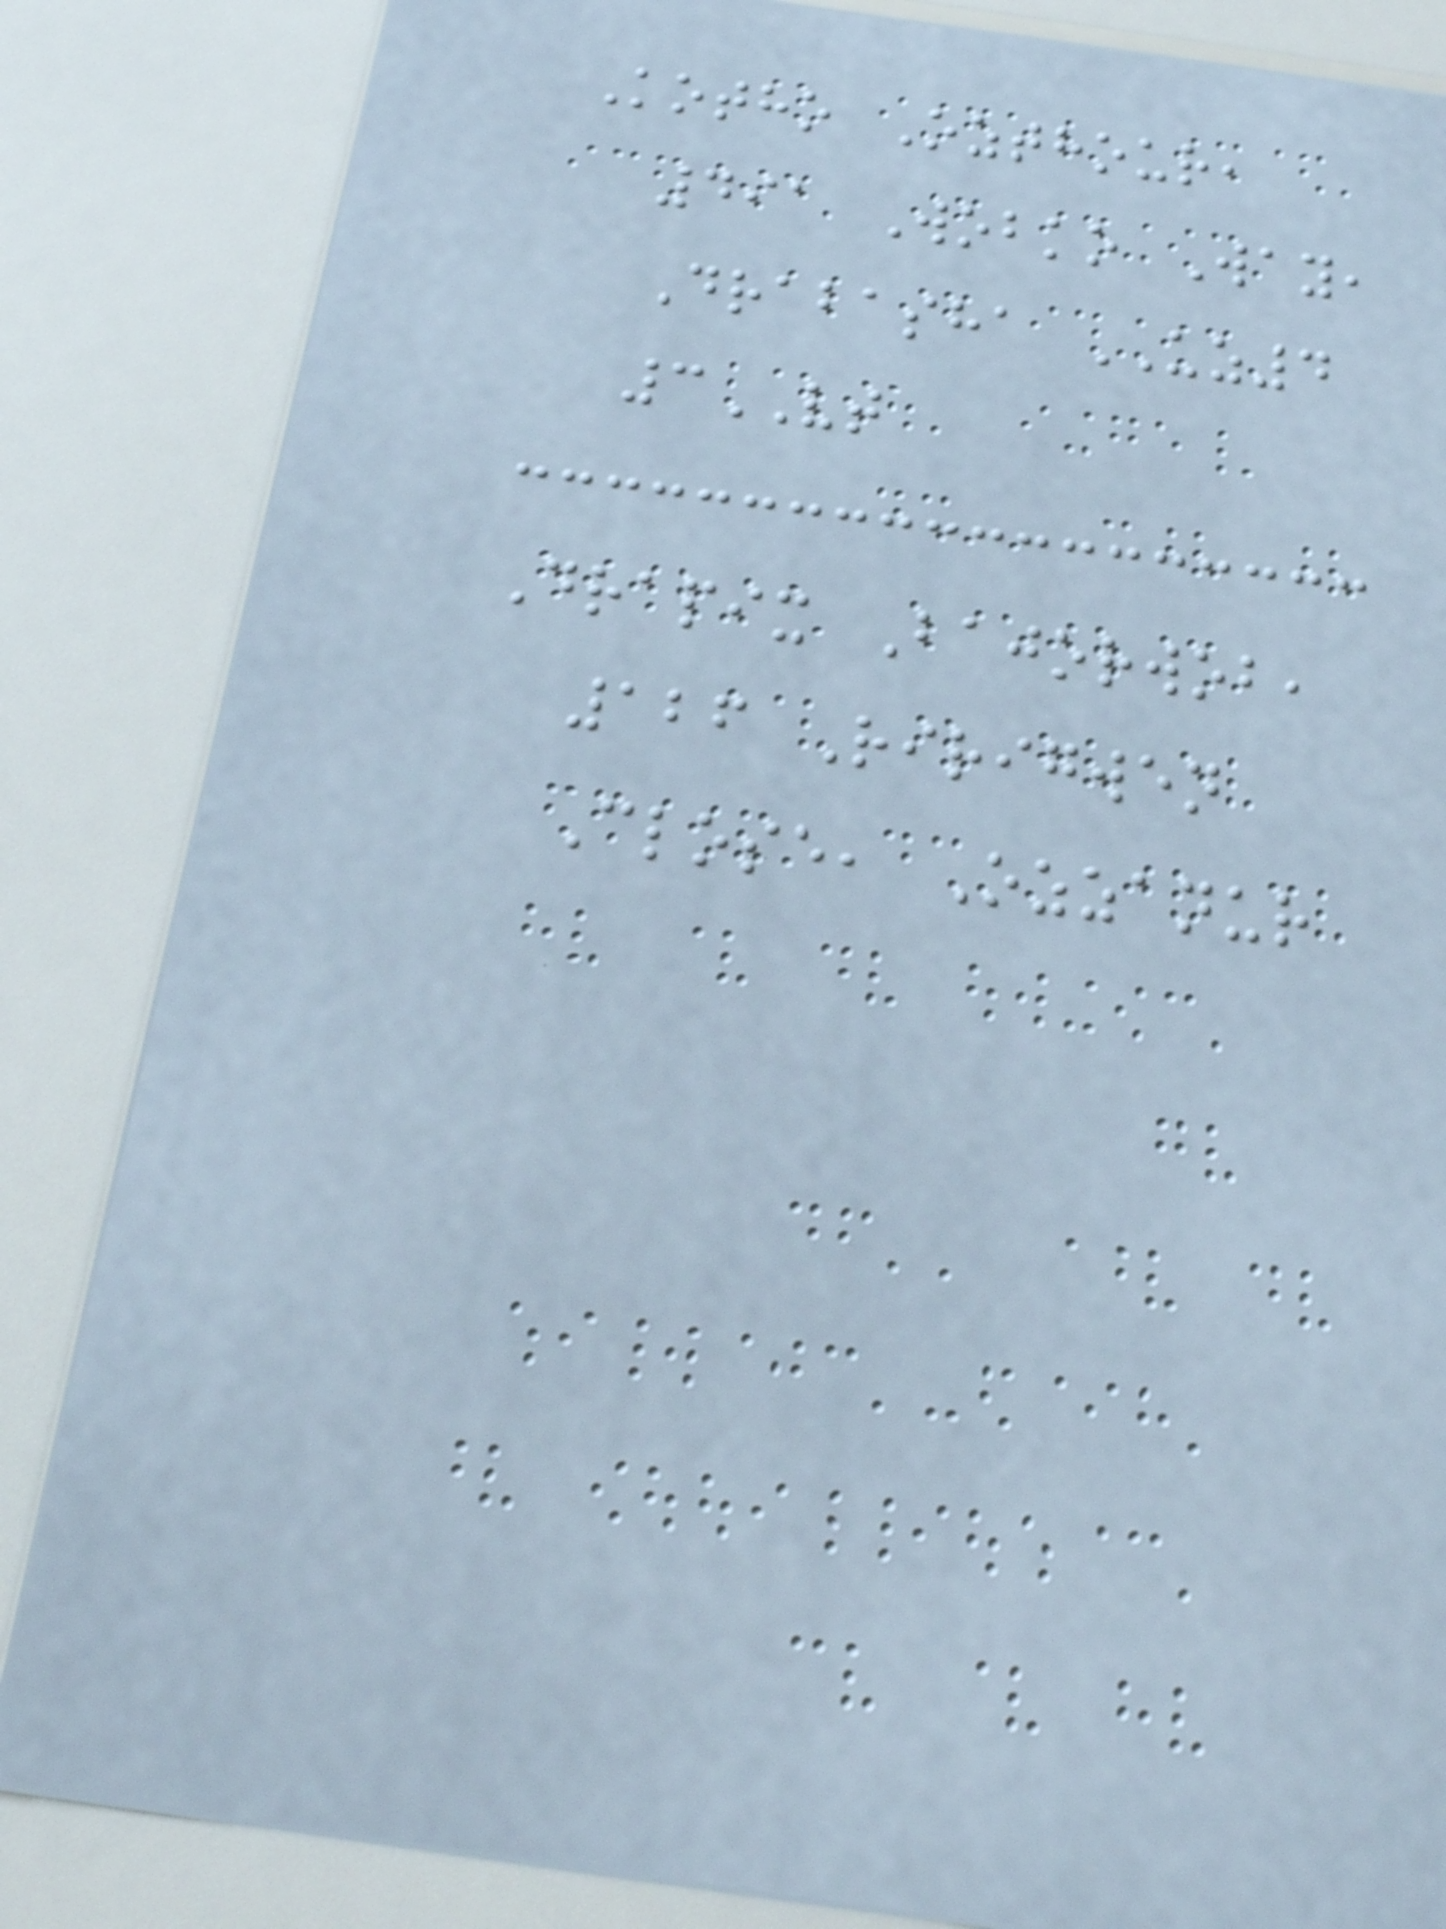Kotho Ozthour,
491 Wobko Way,
Drabasha UZ4
3VT
Drapix Bajorwob,
126 Ririgwen
Close, Ozzanur
